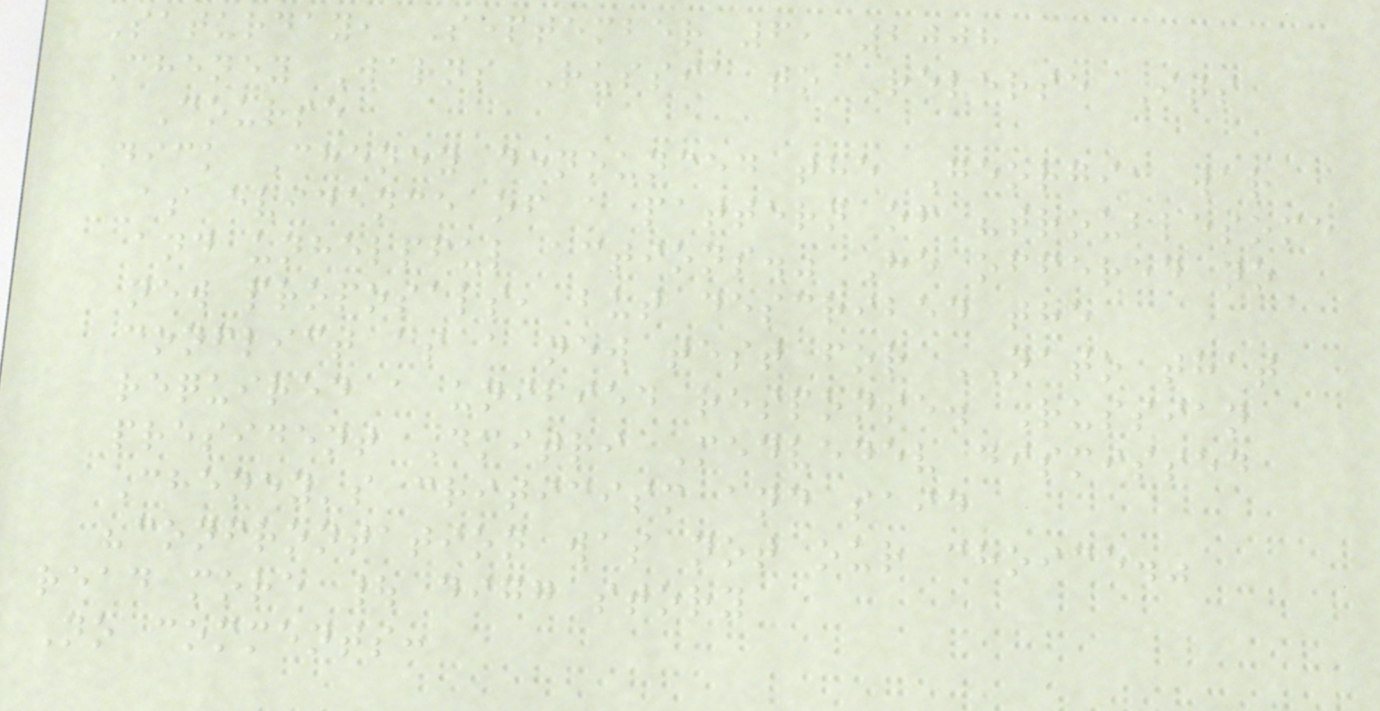Saturday, September 6, 2008
Cheney Warns Russia to Reverse Its
Course
Dick Cheney denounced the Georgia war
as evidence of a pattern of "troublesome
and unhelpful actions." He offered no
new proposals, but described the
conflict as a new test for NATO that
required a unified response. Russian
president Dmitri Medvedev dismissed
Cheney's criticism and said
"confrontation was not our choice."
read more | digg story
No comments:
